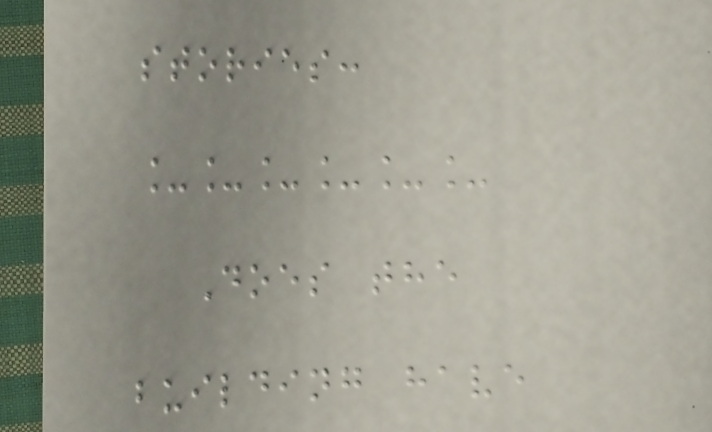stories:
______
Does the
building have
